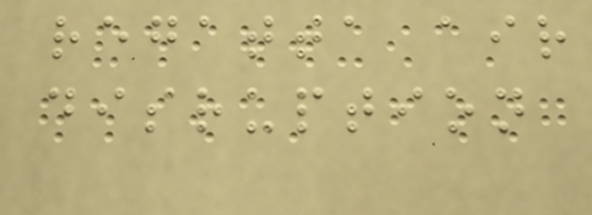regatta air
disruption
